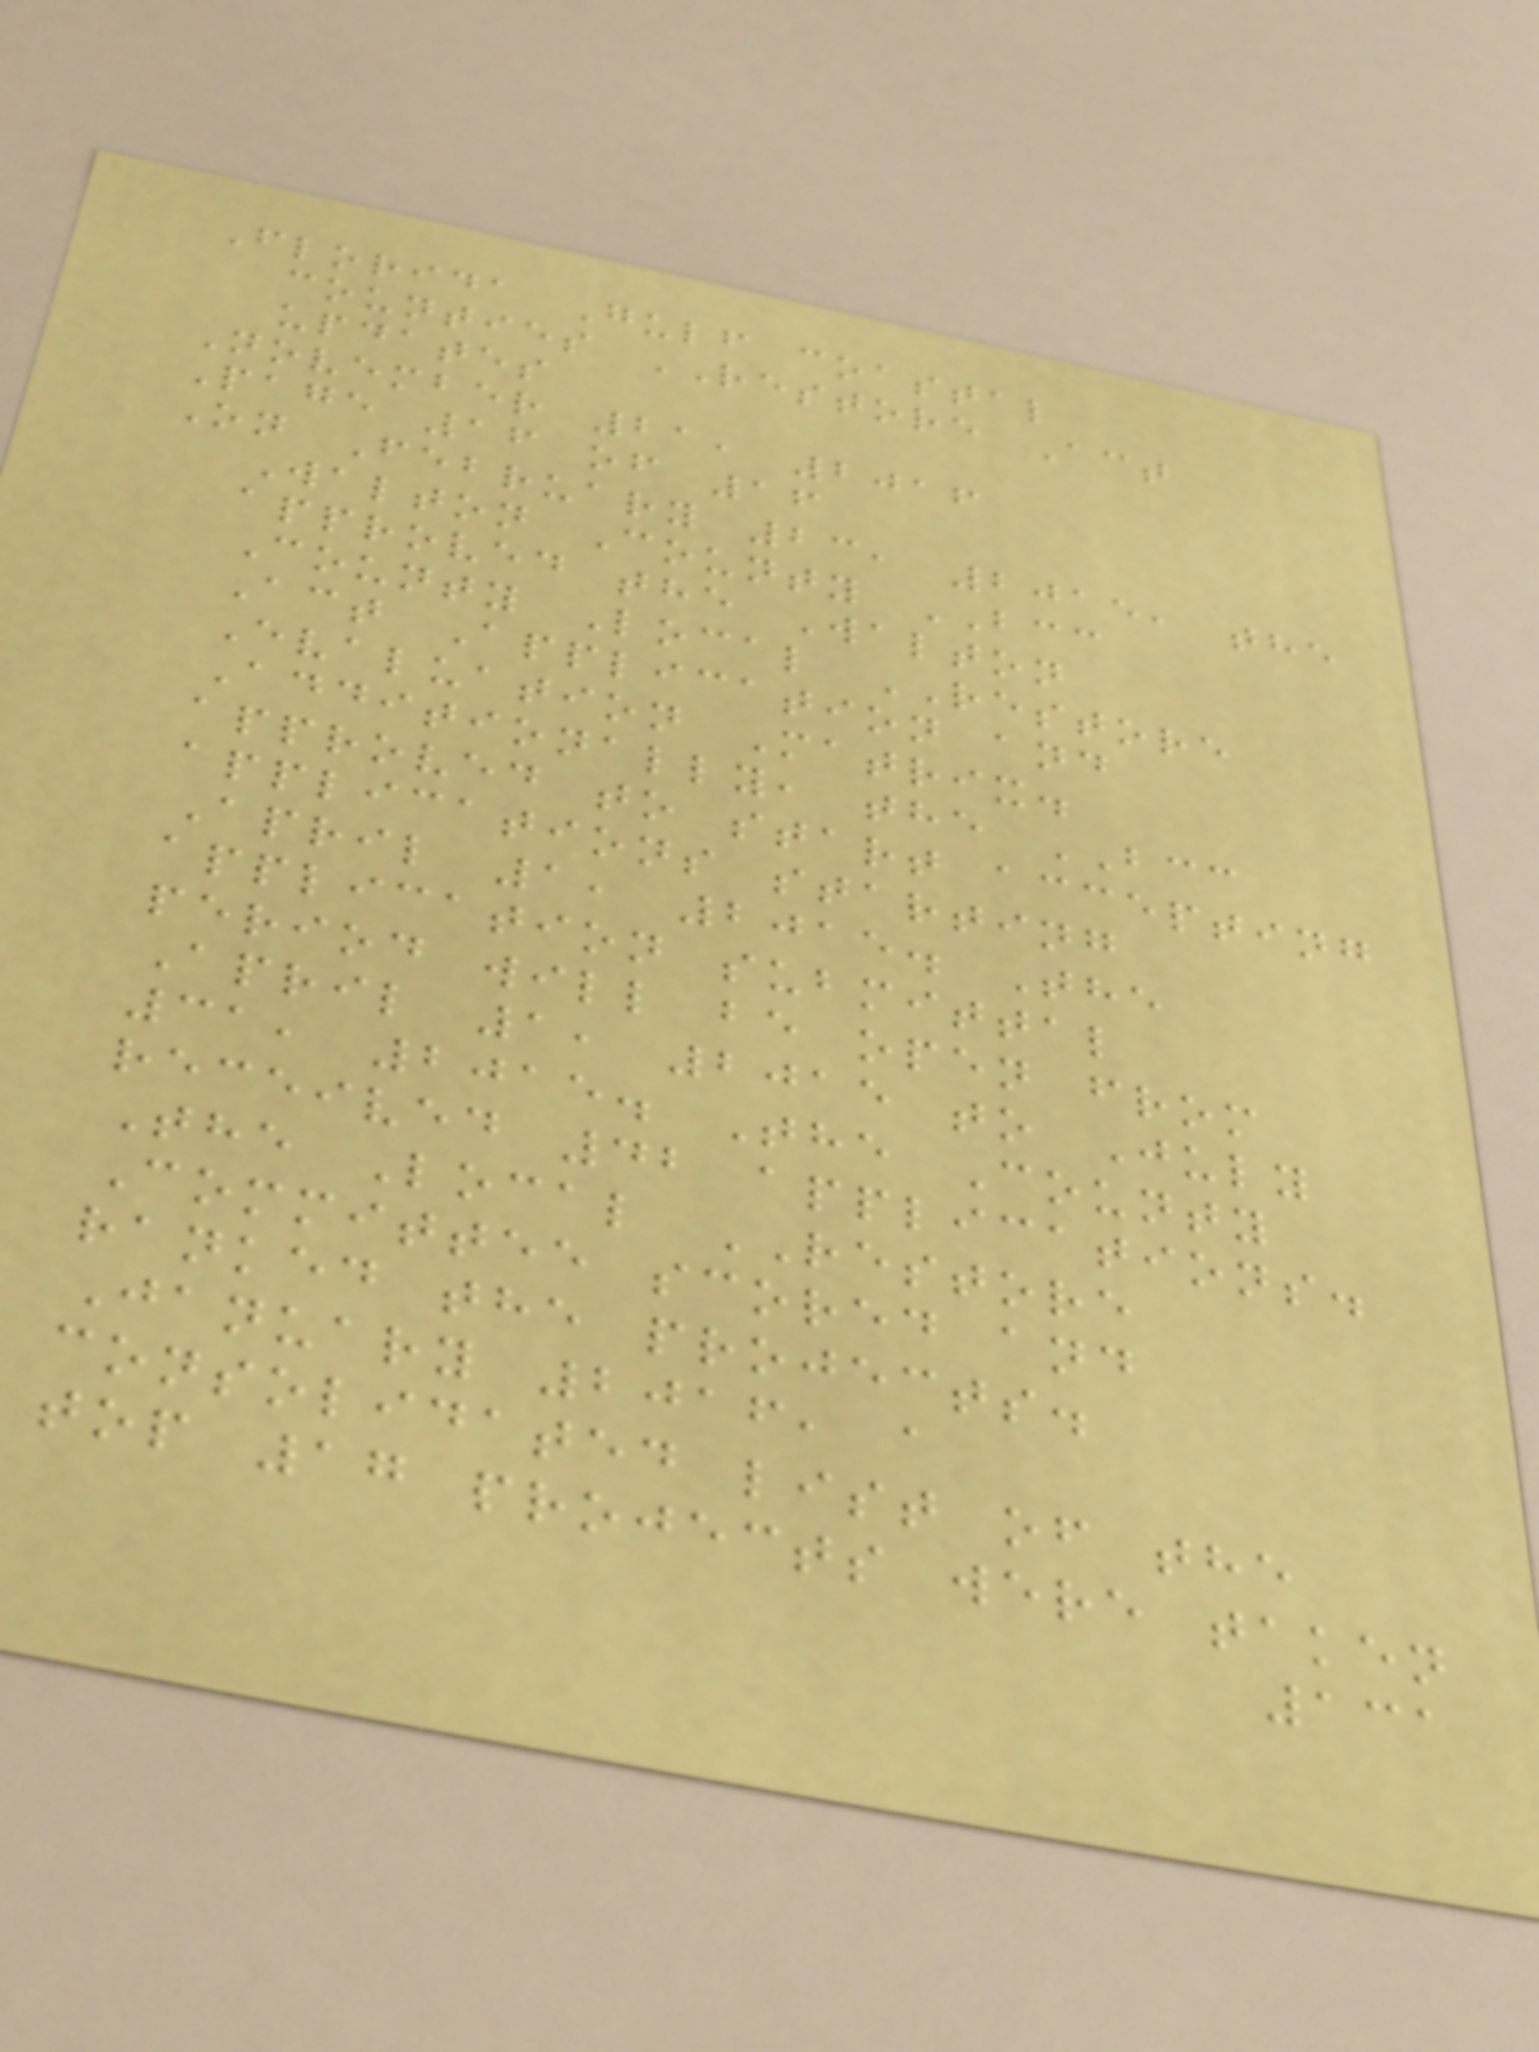Florida Gulf coastal
counties RESTORE Act
updates
November 21, 2016
Page 16 of 16
On February 23, 2015, the
Walton County BCC
approved the Walton
County Local RESTORE
Act Application and
Evaluation Matrix.
Additionally, the BCC
approved to start accepting
applications starting
April 1, 2015. The
application submittal
period will be open from
April 1, 2015 to July
31, 2015. The County
received 42 applications.
The Local RESTORE
Committee scored and
ranked the projects.
January 2016, a
consolidated list of the
top 17 projects were taken
131
